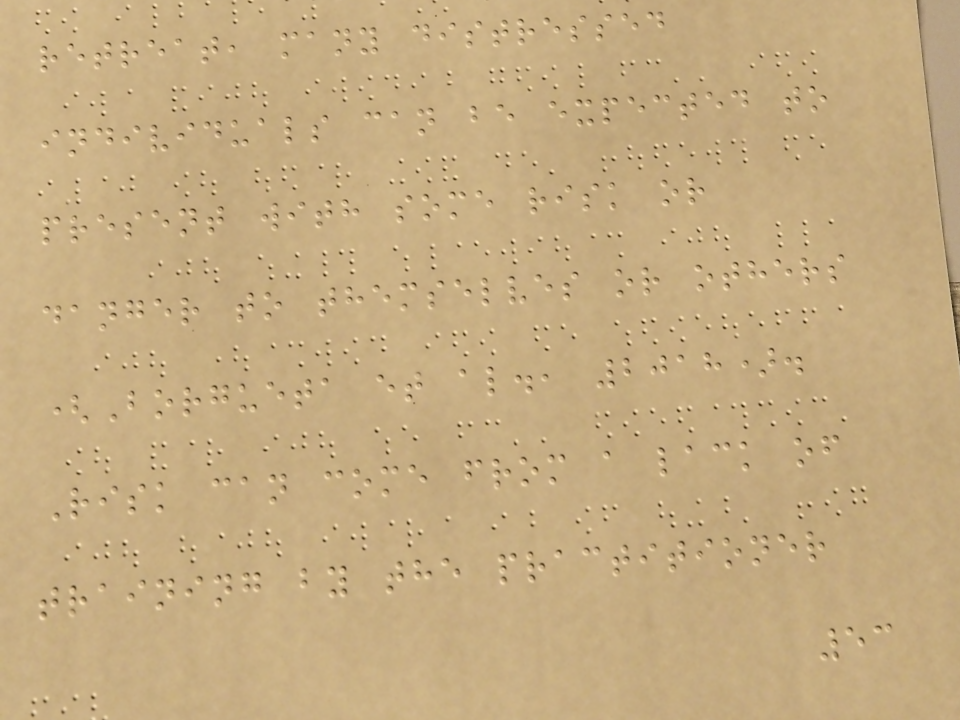retreat, many distressed
individuals can be expected to
present with some risk or
danger to themselves or others
(Borgueta et al., 2018).
Risk can come from a lack of
training by the practitioner
53
